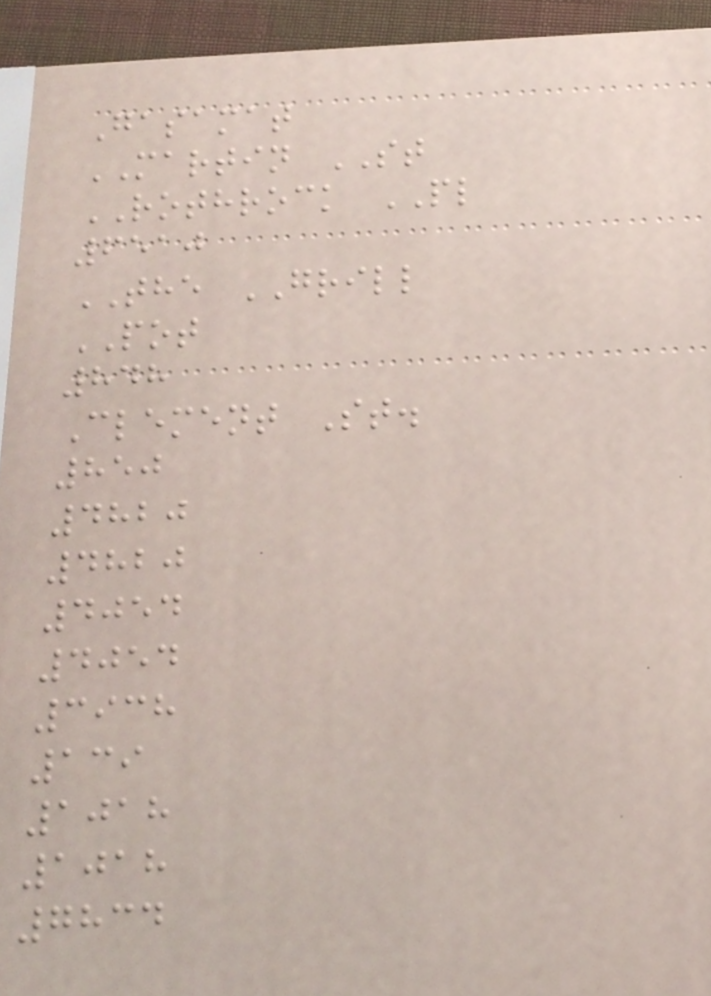Gasamat
MARTIN ST
ROTHROCK PL
6510
THE GRILL
POT
848
Clement St.
850
4820
4820
4054
4054
3938
139
1018
1018
7834
